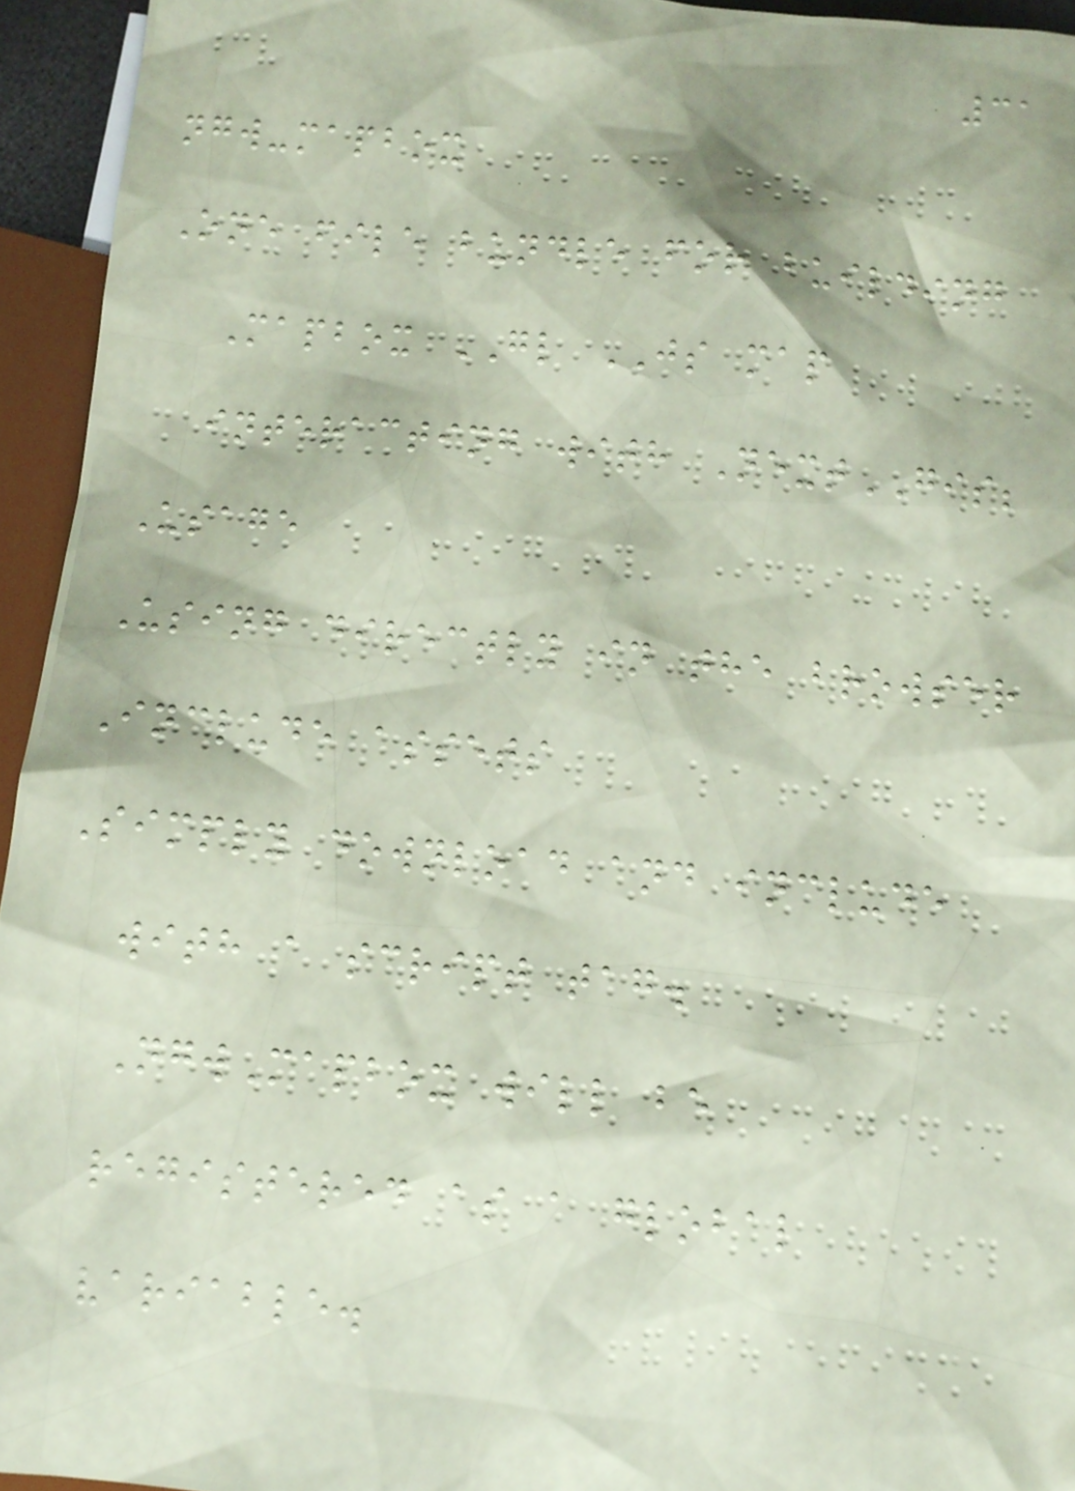31
ngw-mapbox
One file bundle for building
Mapbox GL JS map
interacting with NextGIS;
Usage
Using directly in the browser
Include assets
Simply download and include
with a script tag.
NgwMapbox will be
registered as a global
variable.
